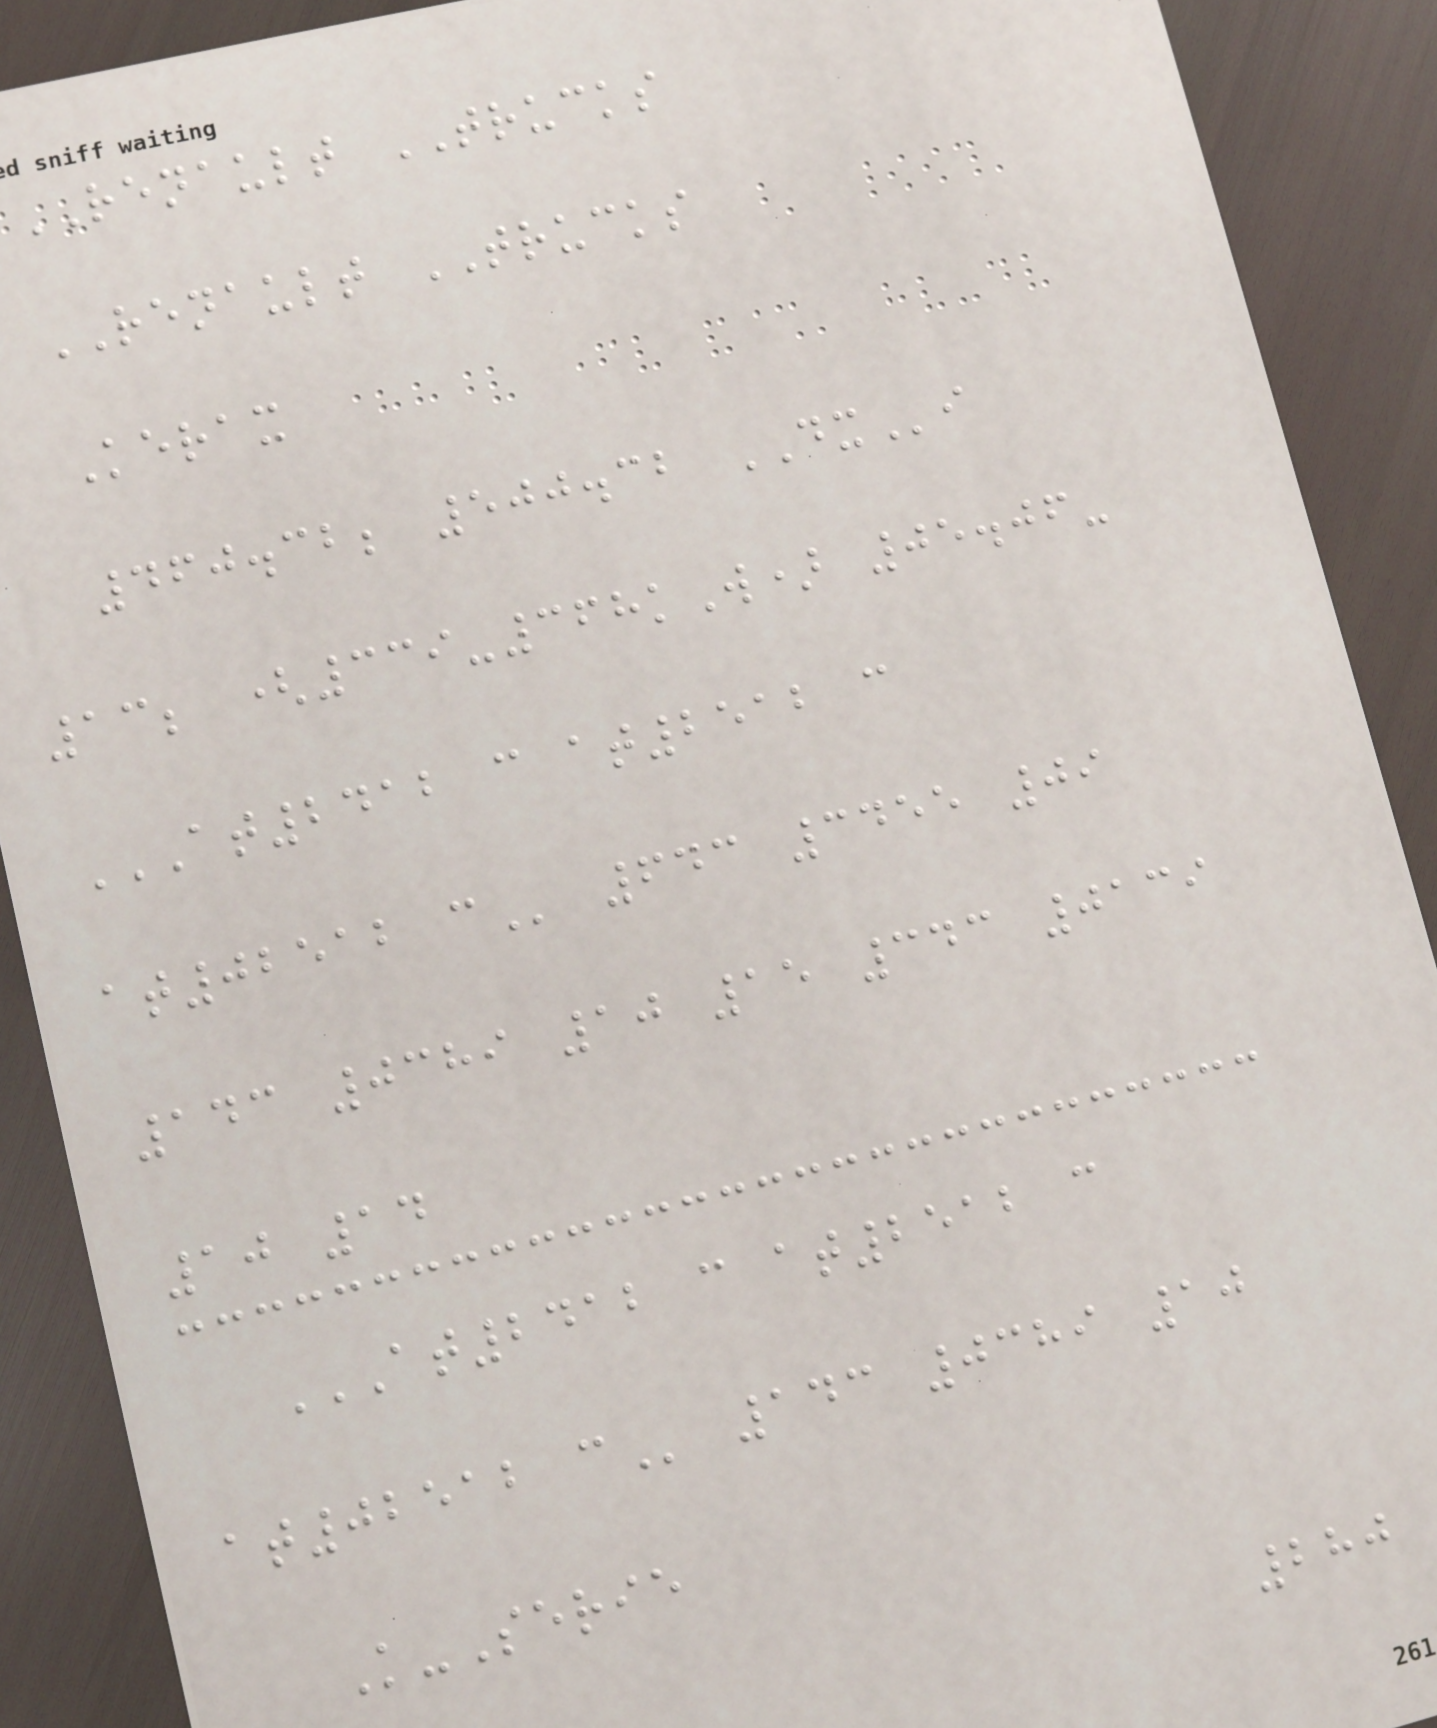RENAULT TRUCKS
RENAULT TRUCKS
Kerax
460.32; 500.32 DXi
13; (339-368kW) 05.06-
AT2412 C AT2512 C
AT02512 C 643 3455 09
143 0389 10 15 343 0139
10 14
AT2412 C AT2512 C
AT02512 C 143 0389 10
K-Serie
280
